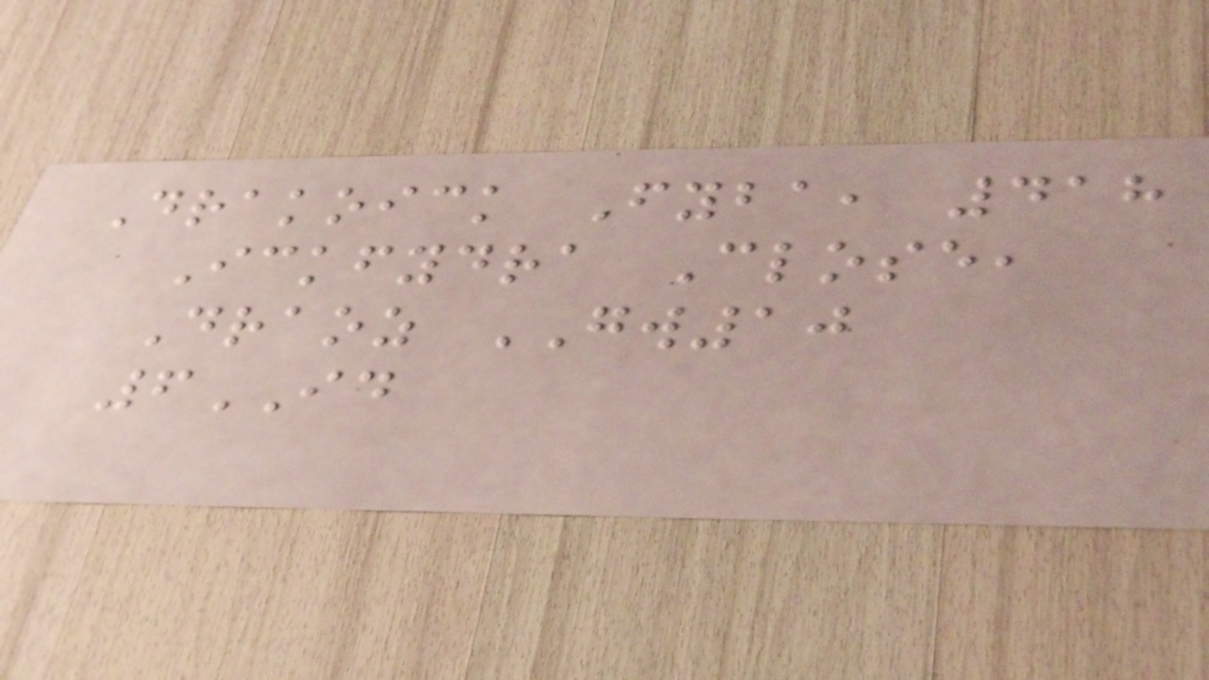Drakoick Fyba, 418
Ickfydra Close,
Draoz GW10
6ID
